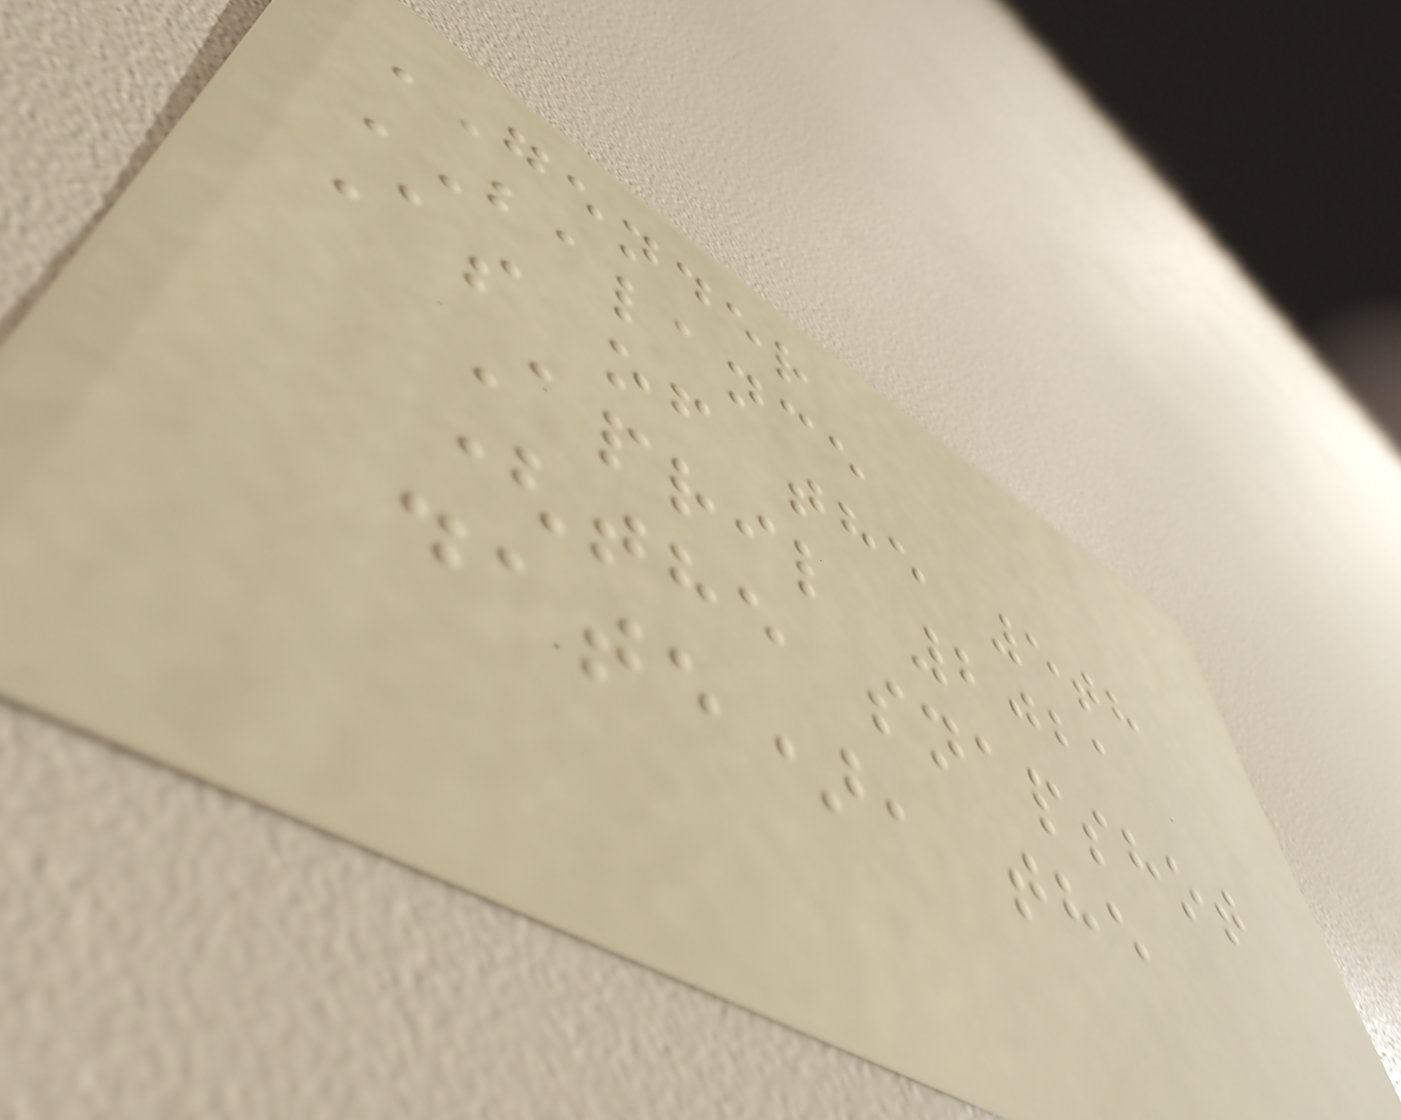GENDER
BALANCE
As of the 5th
April 2021
(the snapshot
date), the
